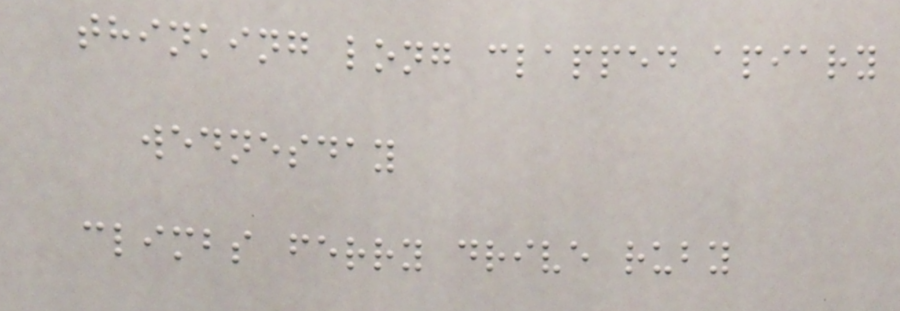thinking long clapped apiary
wednesday
climbs ferry drive ruby
